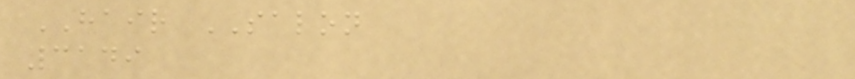HAIR SALON
3149
